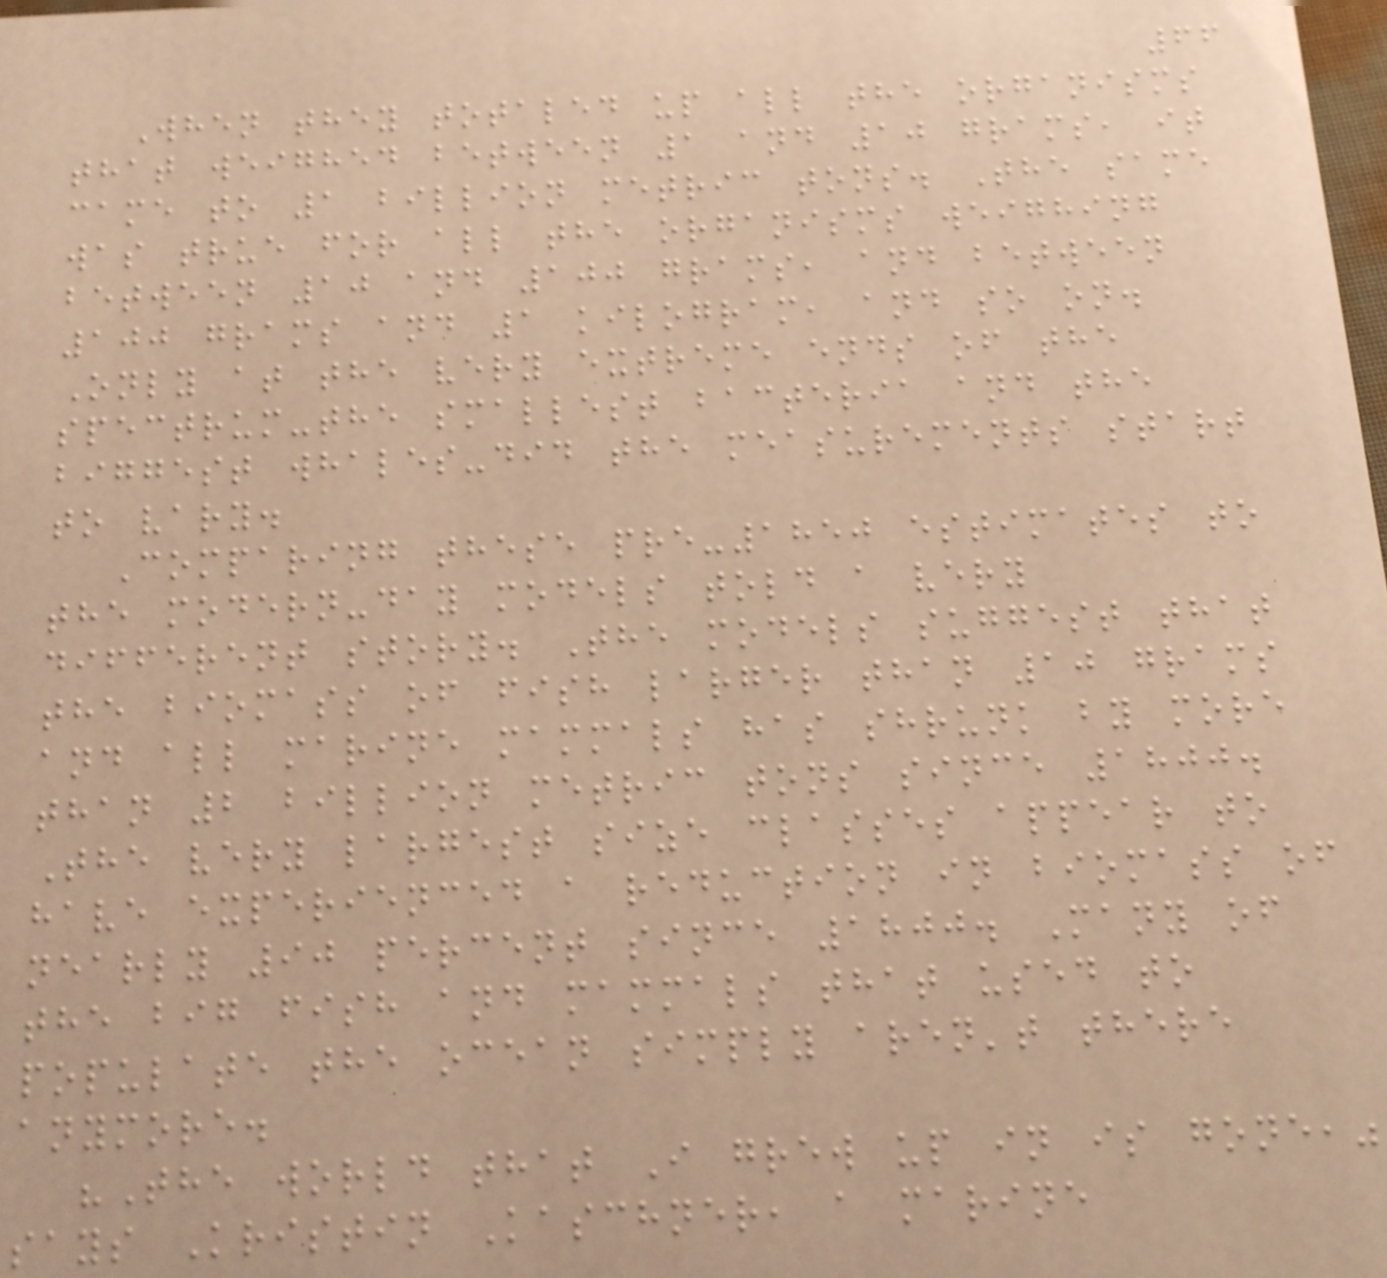66
When they totaled up all the organisms
that weighed between 1 and 10 grams, it
came to 1 billion metric tons. The same
was true for all the organisms weighing
between 10 and 100 grams, and between
100 grams and 1 kilogram, and so on.
Only at the very extreme ends of the
spectrum-the smallest bacteria and the
biggest whales-did the measurements start
to vary.
Comparing these pre-1850 estimates to
the modern-day models told a very
different story. The models suggest that
the biomass of fish larger than 10 grams
and all marine mammals has shrunk by more
than 2 billion metric tons since 1800.
The very largest size classes appear to
have experienced a reduction in biomass of
nearly 90 percent since 1800. Many of
the big fish and mammals that used to
populate the ocean simply aren't there
anymore.
"The world that I grew up in is gone,"
says Kristin Kaschner, a marine
